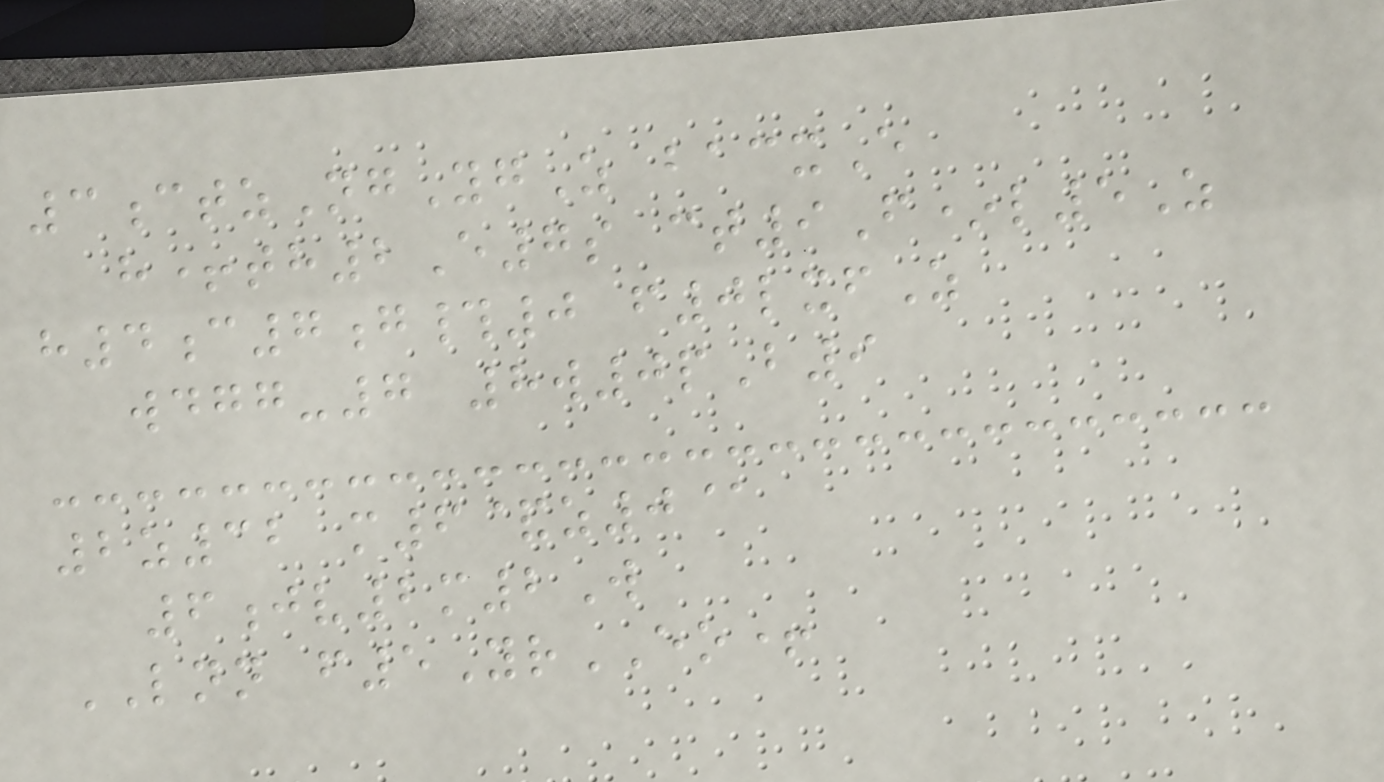3ctzNgYgZ bacxE
h+th2E7s ct9F*l5Z
h4c7g#0 f0lxfZ
wdgg-7 8w0pB9
2z32 m6&z0@
6jv2m2W
LNN f5YrEO+
